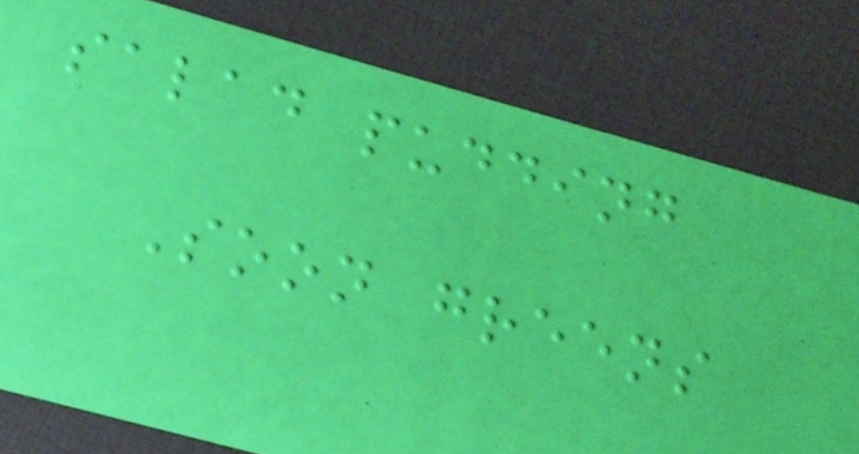salad pudding
Soon greens
